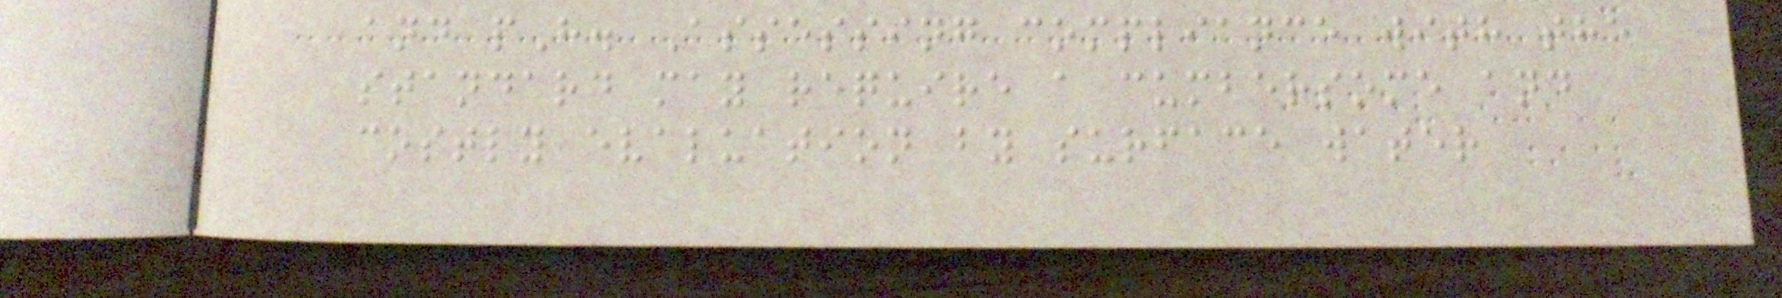and pH. Assessing compliance with the
standard may require a cumbersome and
costly evaluation by surface water
